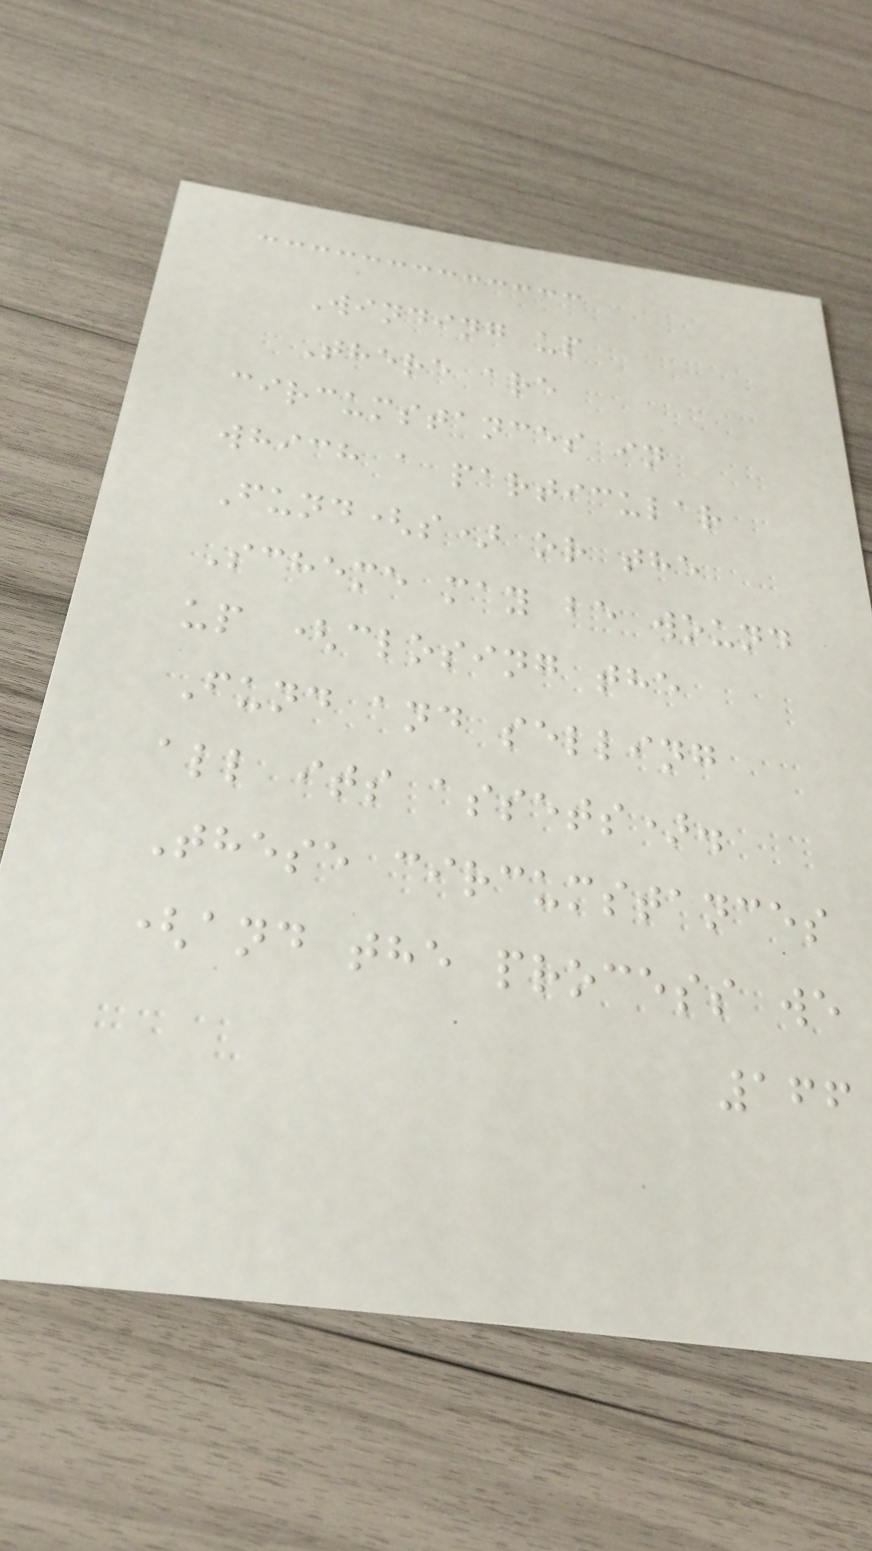Winding up
There are
circumstances in
which a particular
Fund(s) or the
Scheme may be wound
up (closing the
Fund and selling
all its assets).
These circumstances
(and the process we
166
